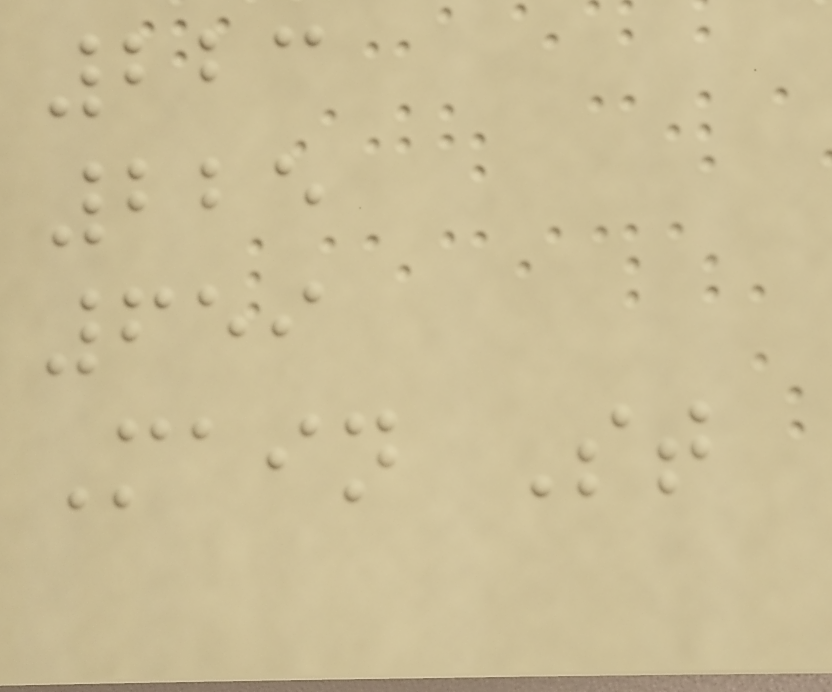223
225
659
Main St
